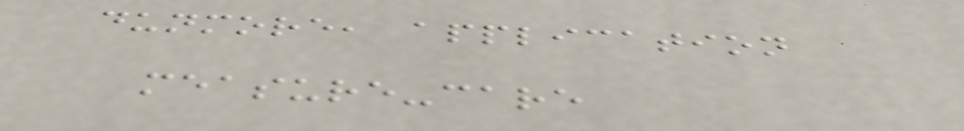dunmore, application
measure-care
